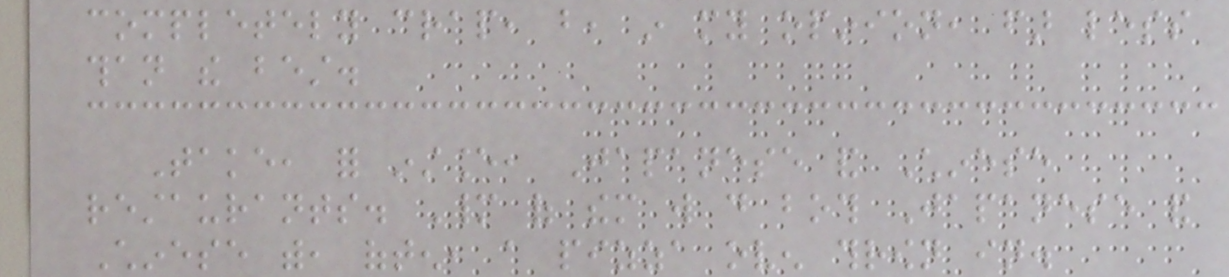completely crap, but, in my opinion, far less
than the best.
Take, for instance, Japanese and Chinese
restaurants. Many of them will do both Japanese and
Chinese with, often, a pizza oven thrown in.
